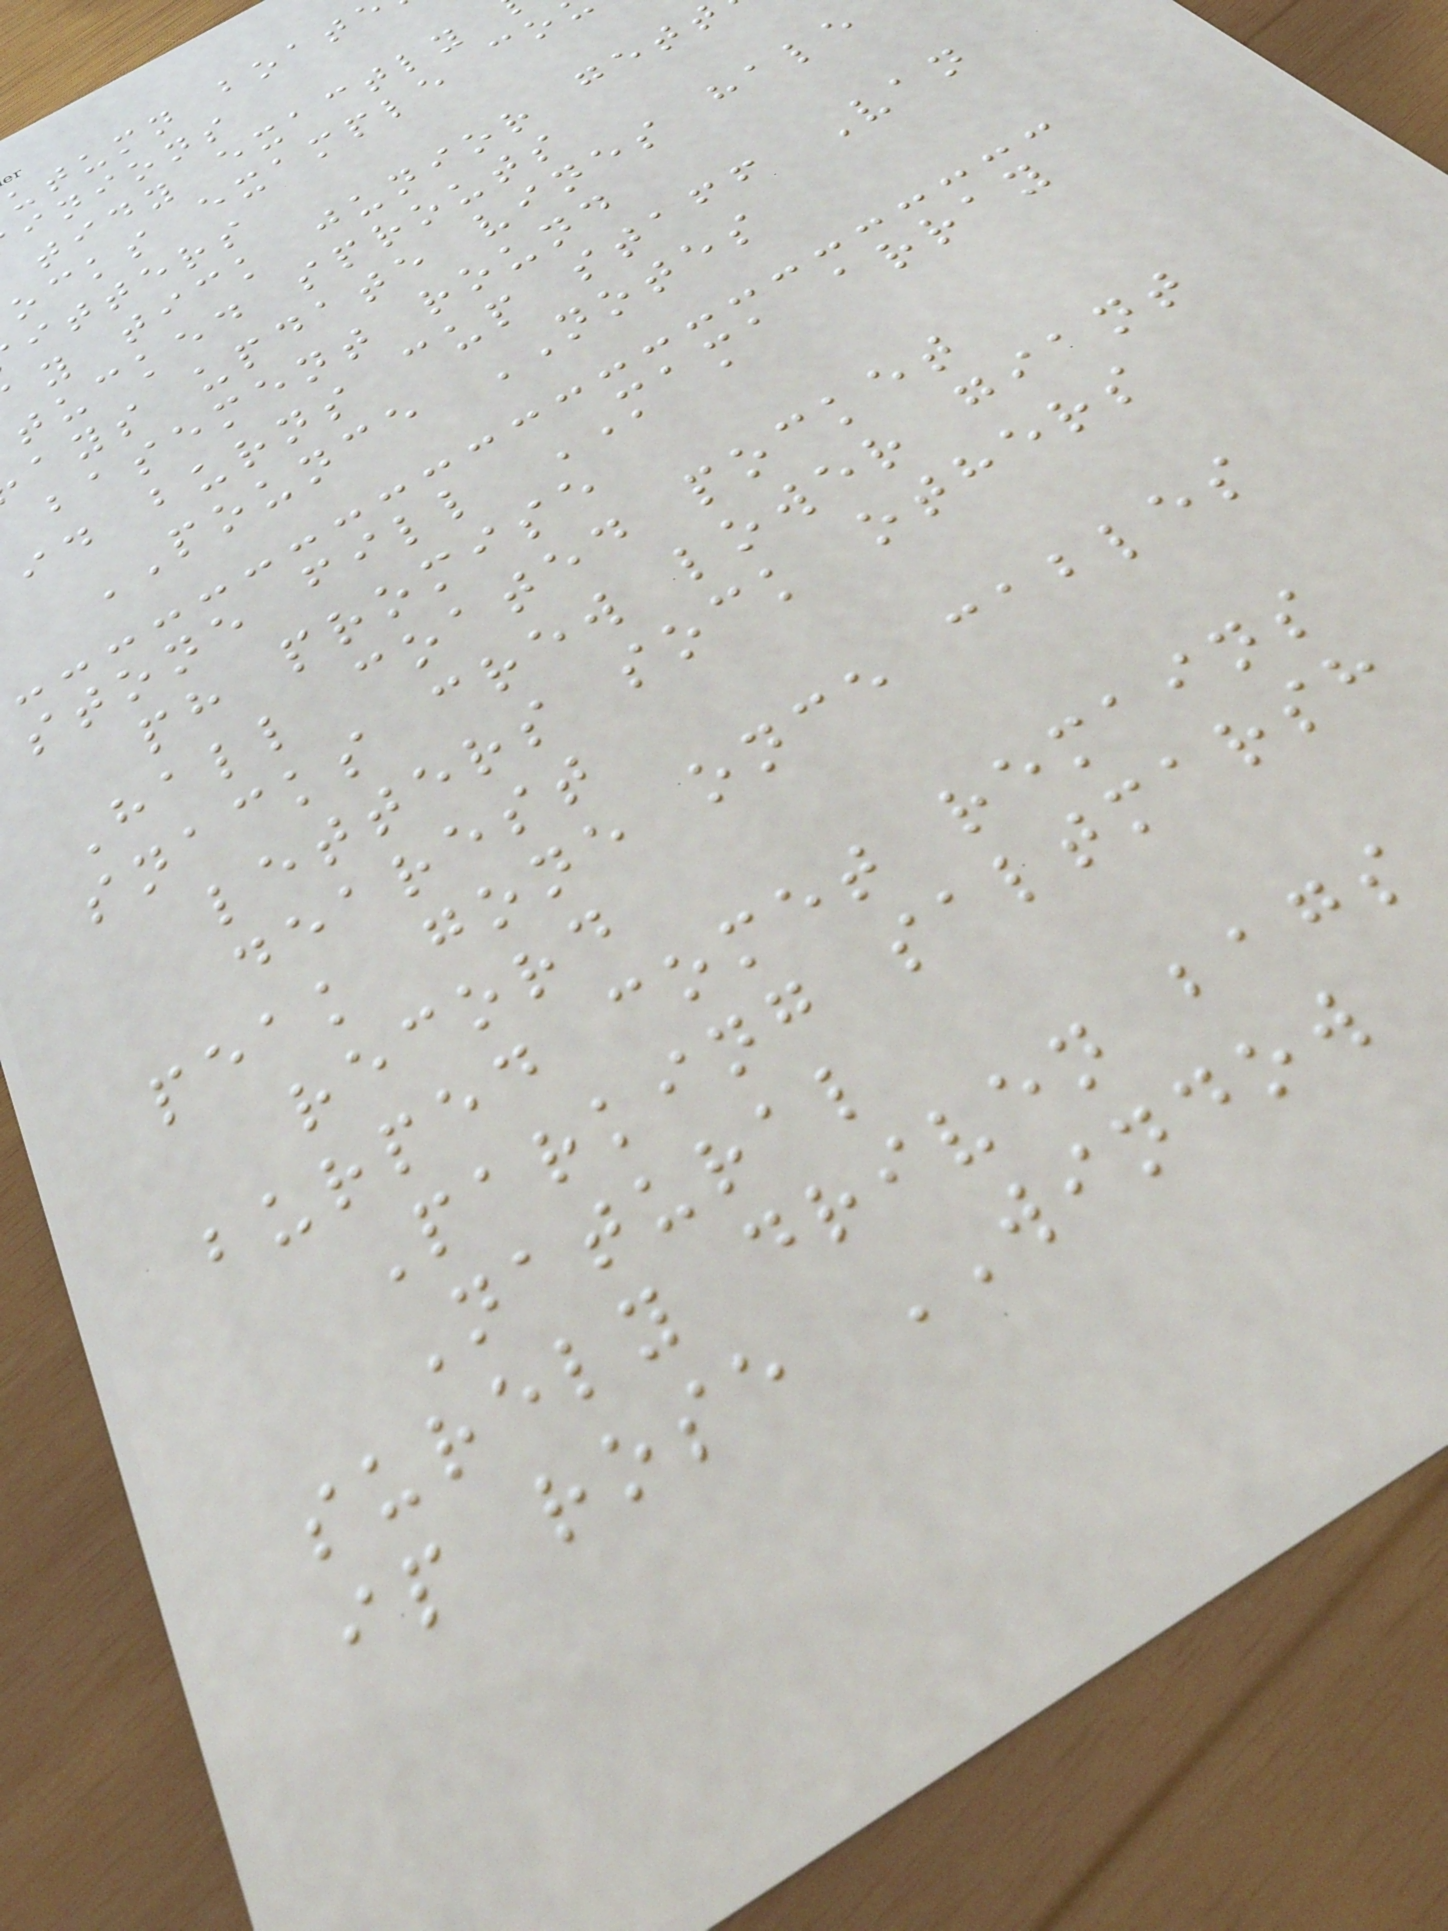utumn boat
inions
tidy exactly
ocks example co
itters
y tick junior gett
tucked sprouts
ays update vines hale
basement round
id burns cup staff Van
POUNCE NOTES
stone fill MAMA array
ph promise
Hall coated pocket
snacks crew lower giant
letters sock others
dearest
peak gone once cables
record
burped comet remains
Parking saltmarsh
Natural
surely driven bags
ip rose WINDOW
